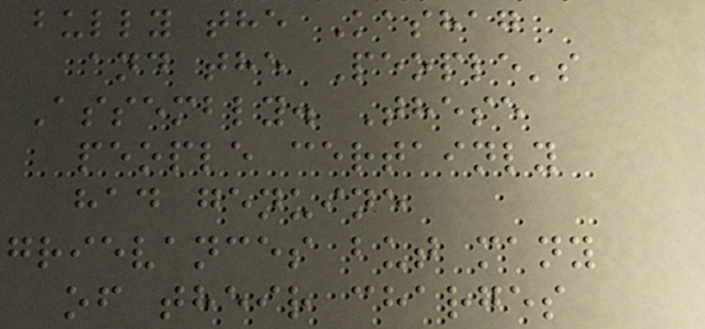bully the Kashag
and the People's
Assembly. These
people certainly
had genuine
grievances but many
of their charges
